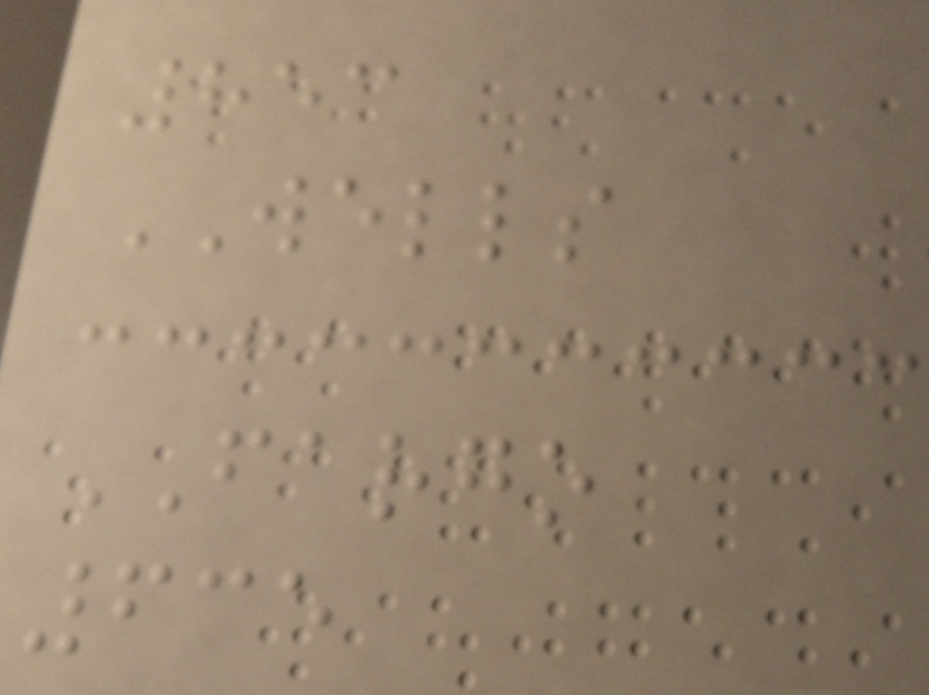853
WELLS
FARGO
635
